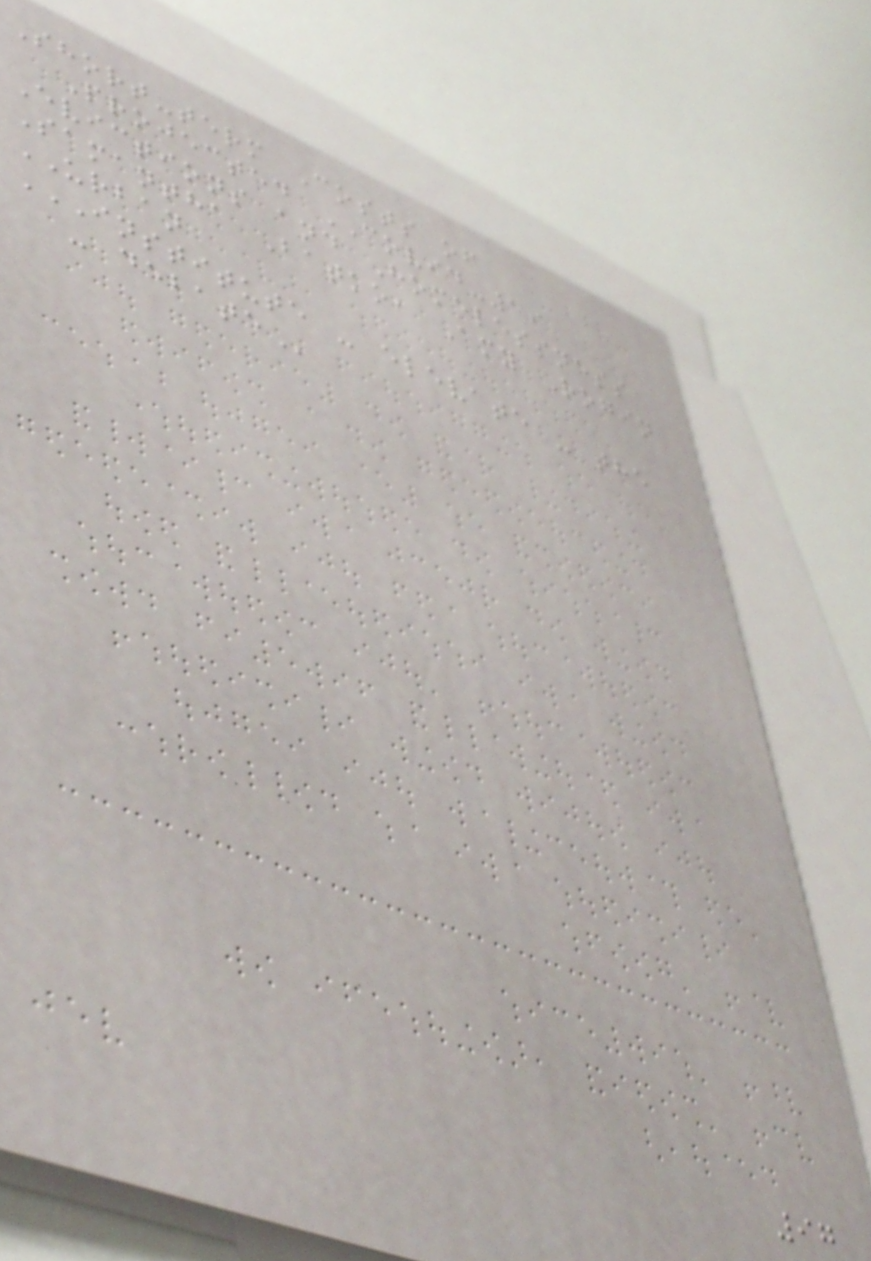Short-term Costs of
Projected COVID-19
Evictions and Homelessness
Samantha Batko, Amy Rogin
URBAN
INSTITUTE - ELEVATE - THE
- DEBATE
97
